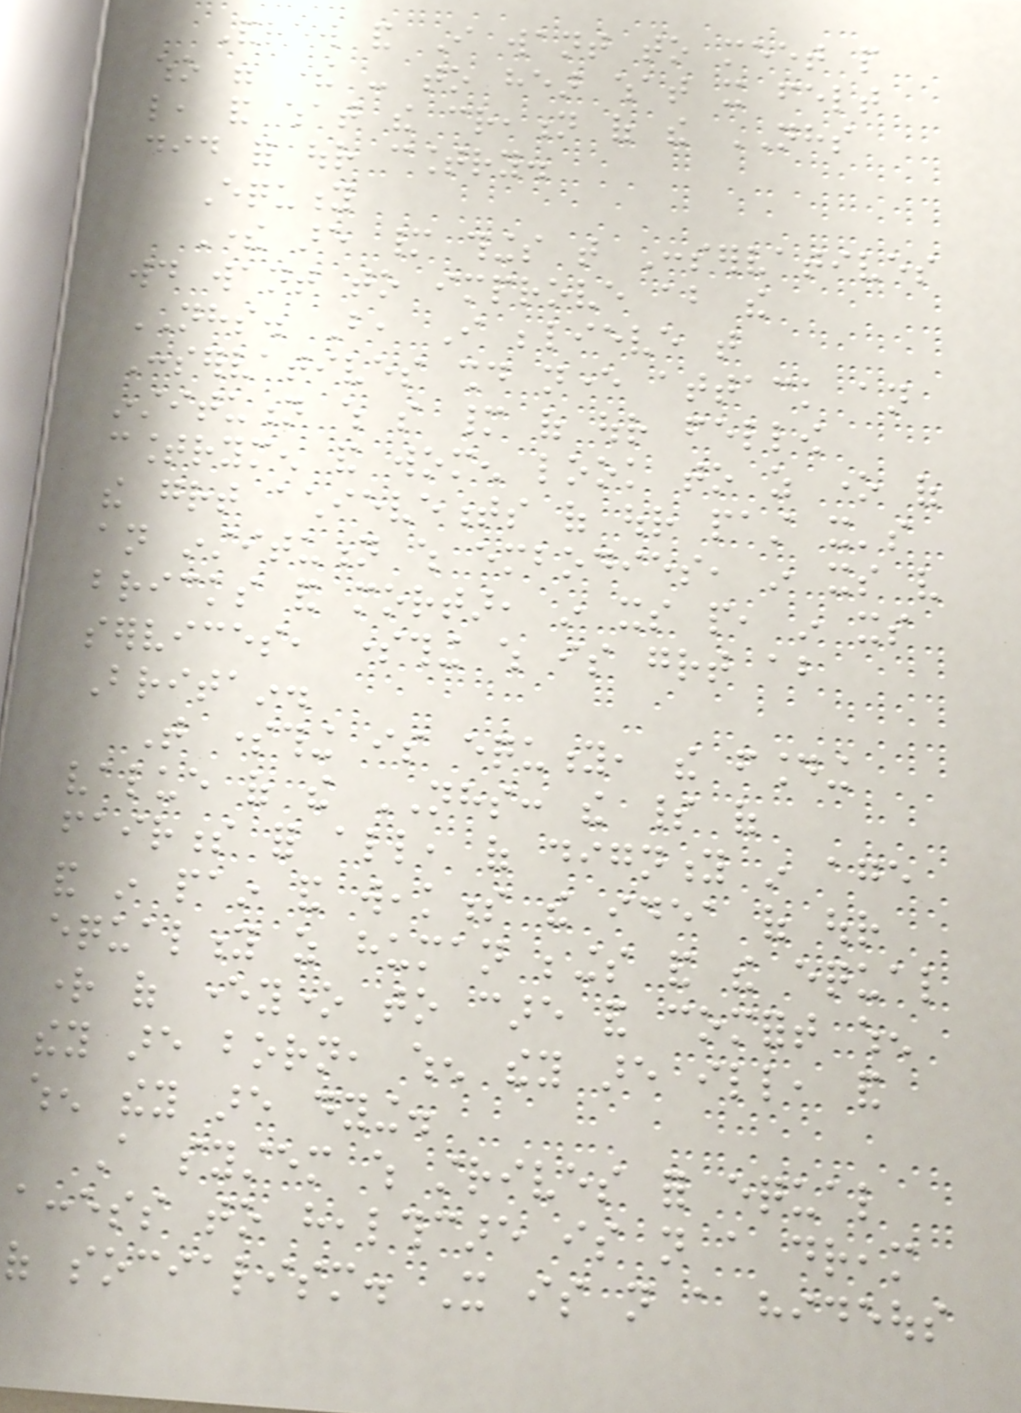Andrew and I want to meet people
who were there - to hear what it felt
like, and what the creation of the NHS
did for our country.
Equity
There are many things that Conservatives
would want to improve about the
NHS. But, I believe that
Conservatives should never attack an
institution which so many of our fellow
countrymen and women look to as one of
the great achievements of our past it's
an institution which embodies, in its very
bricks and mortar, in its people, in its
services, something which is great about
Britain.
That something is equity, the founding
value of the NHS: the spirit of
fairness for all, of dignity in age
and in pain and weakness the idea of our
equality as human beings and the equal
right of everyone to care and comfort when
they are born, when they are ill, and
when they are dying.
A system which strives for equal
access to healthcare is not a dream
of socialism. It is not a hideous
